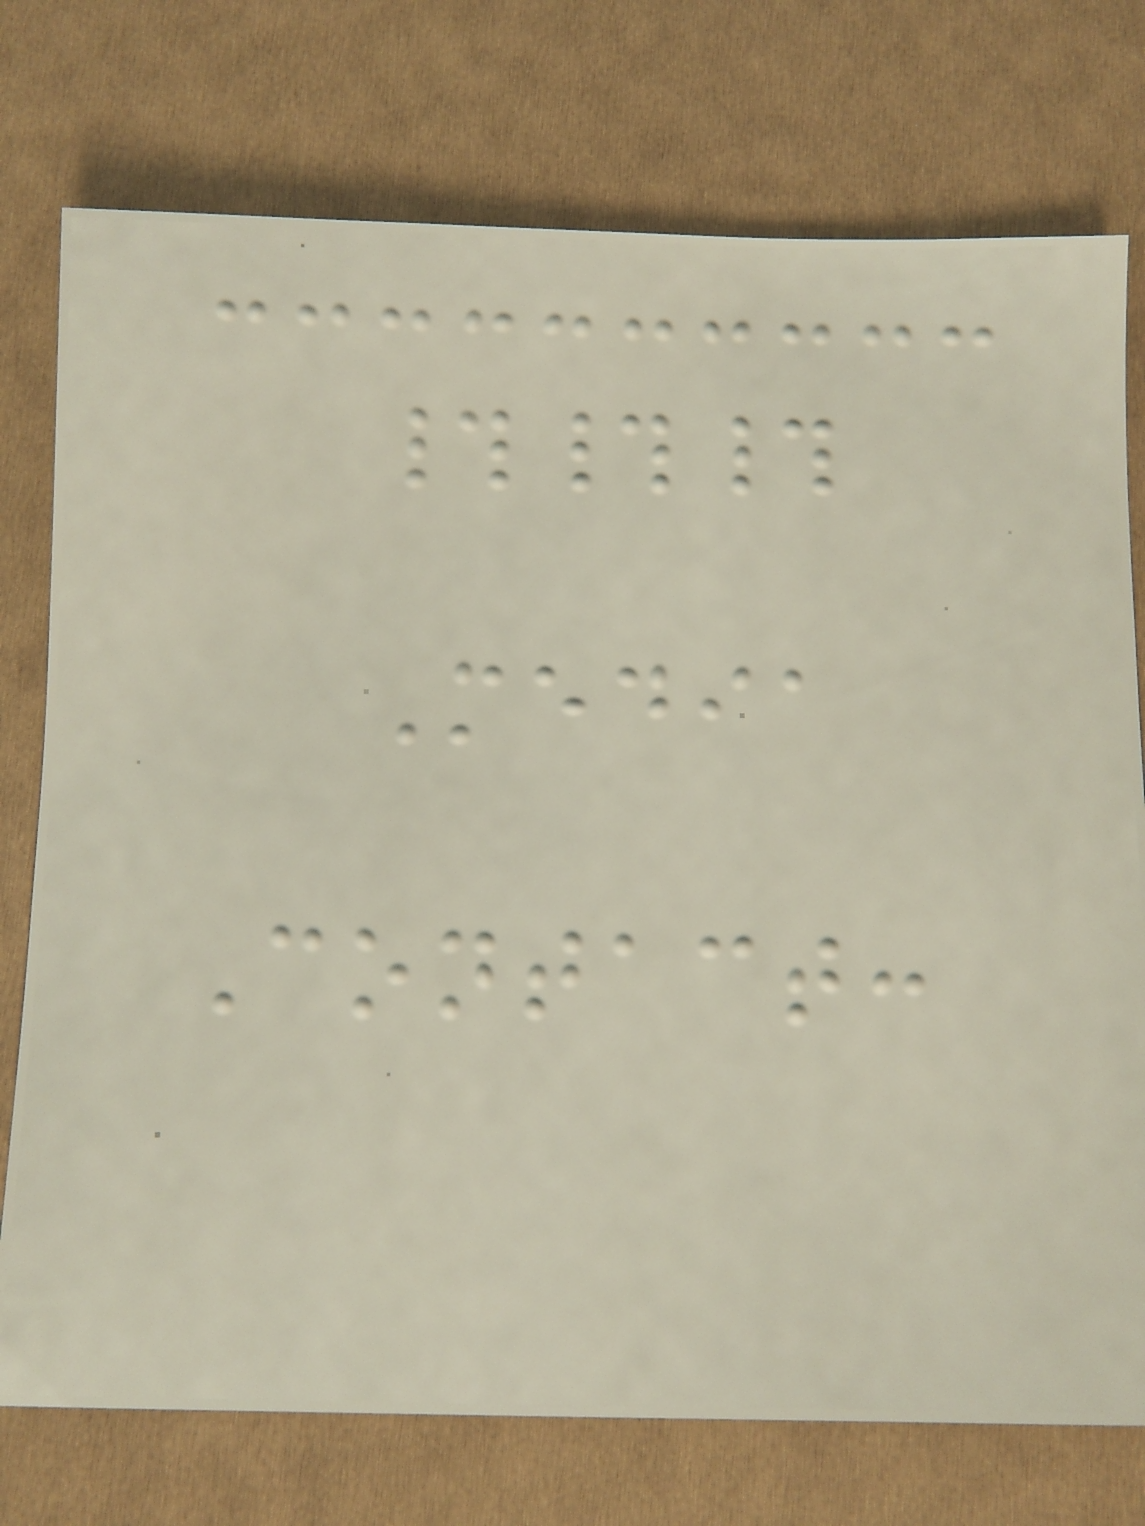###
Media
Contact:
